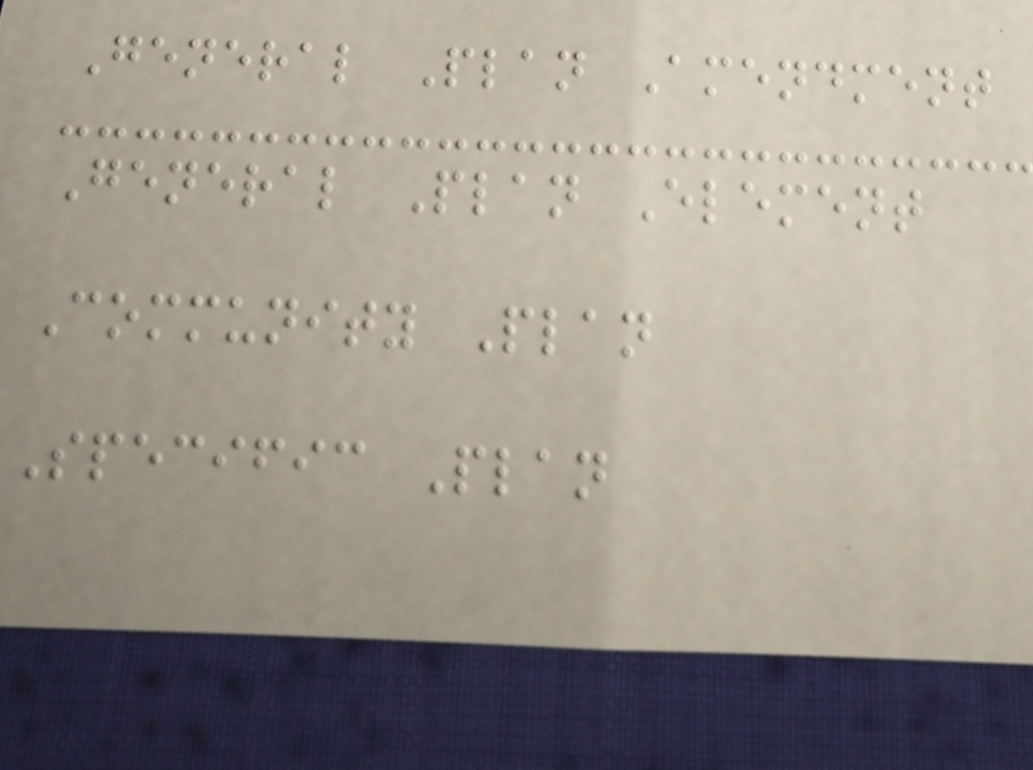General Plan Amendment
General Plan Element
Community Plan
Specific Plan
